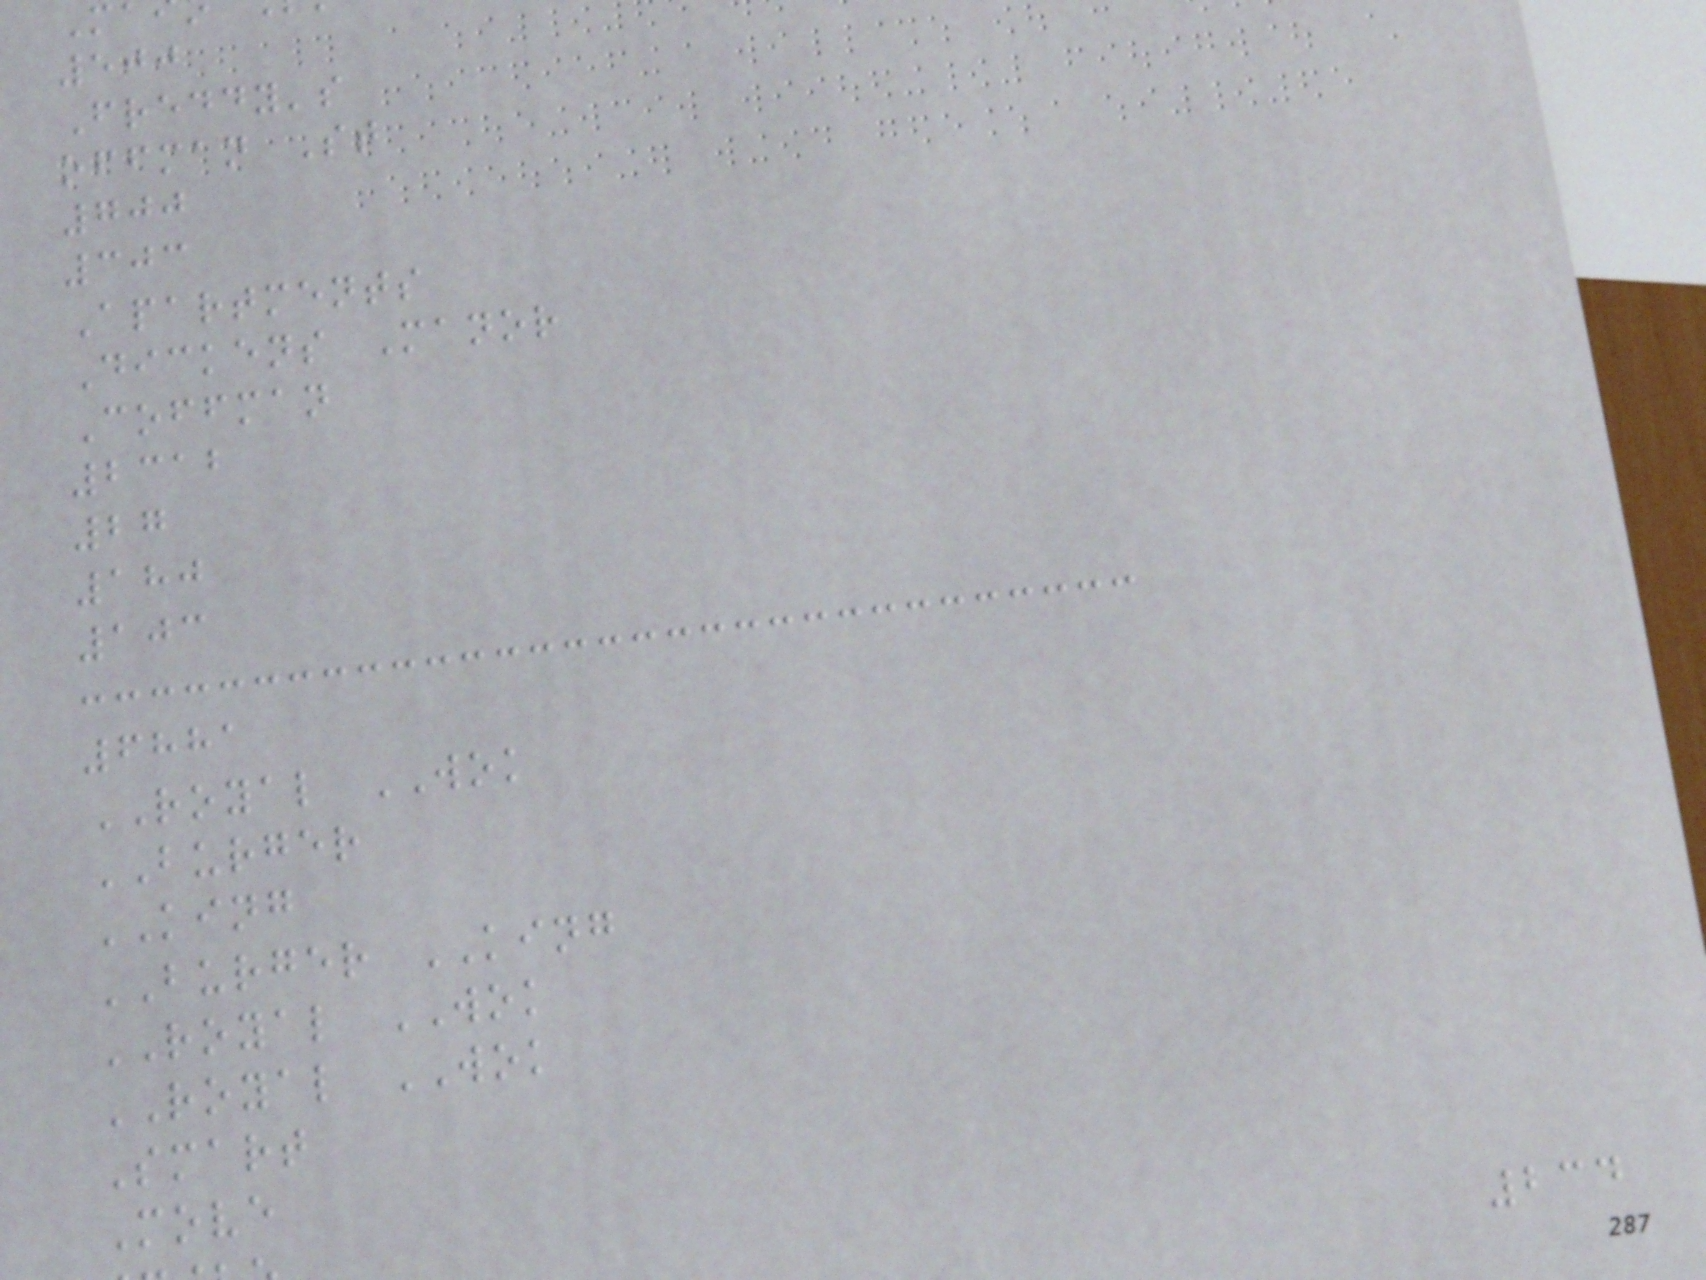500
Freddy's
offman St
700
303
Apartments
Dickens Manor
Coffman
2312
27
180
103
6881
ROYAL WOK
BURGER
KING
BURGER KING
ROYAL WOK
ROYAL WOK
Smart
Move
234
